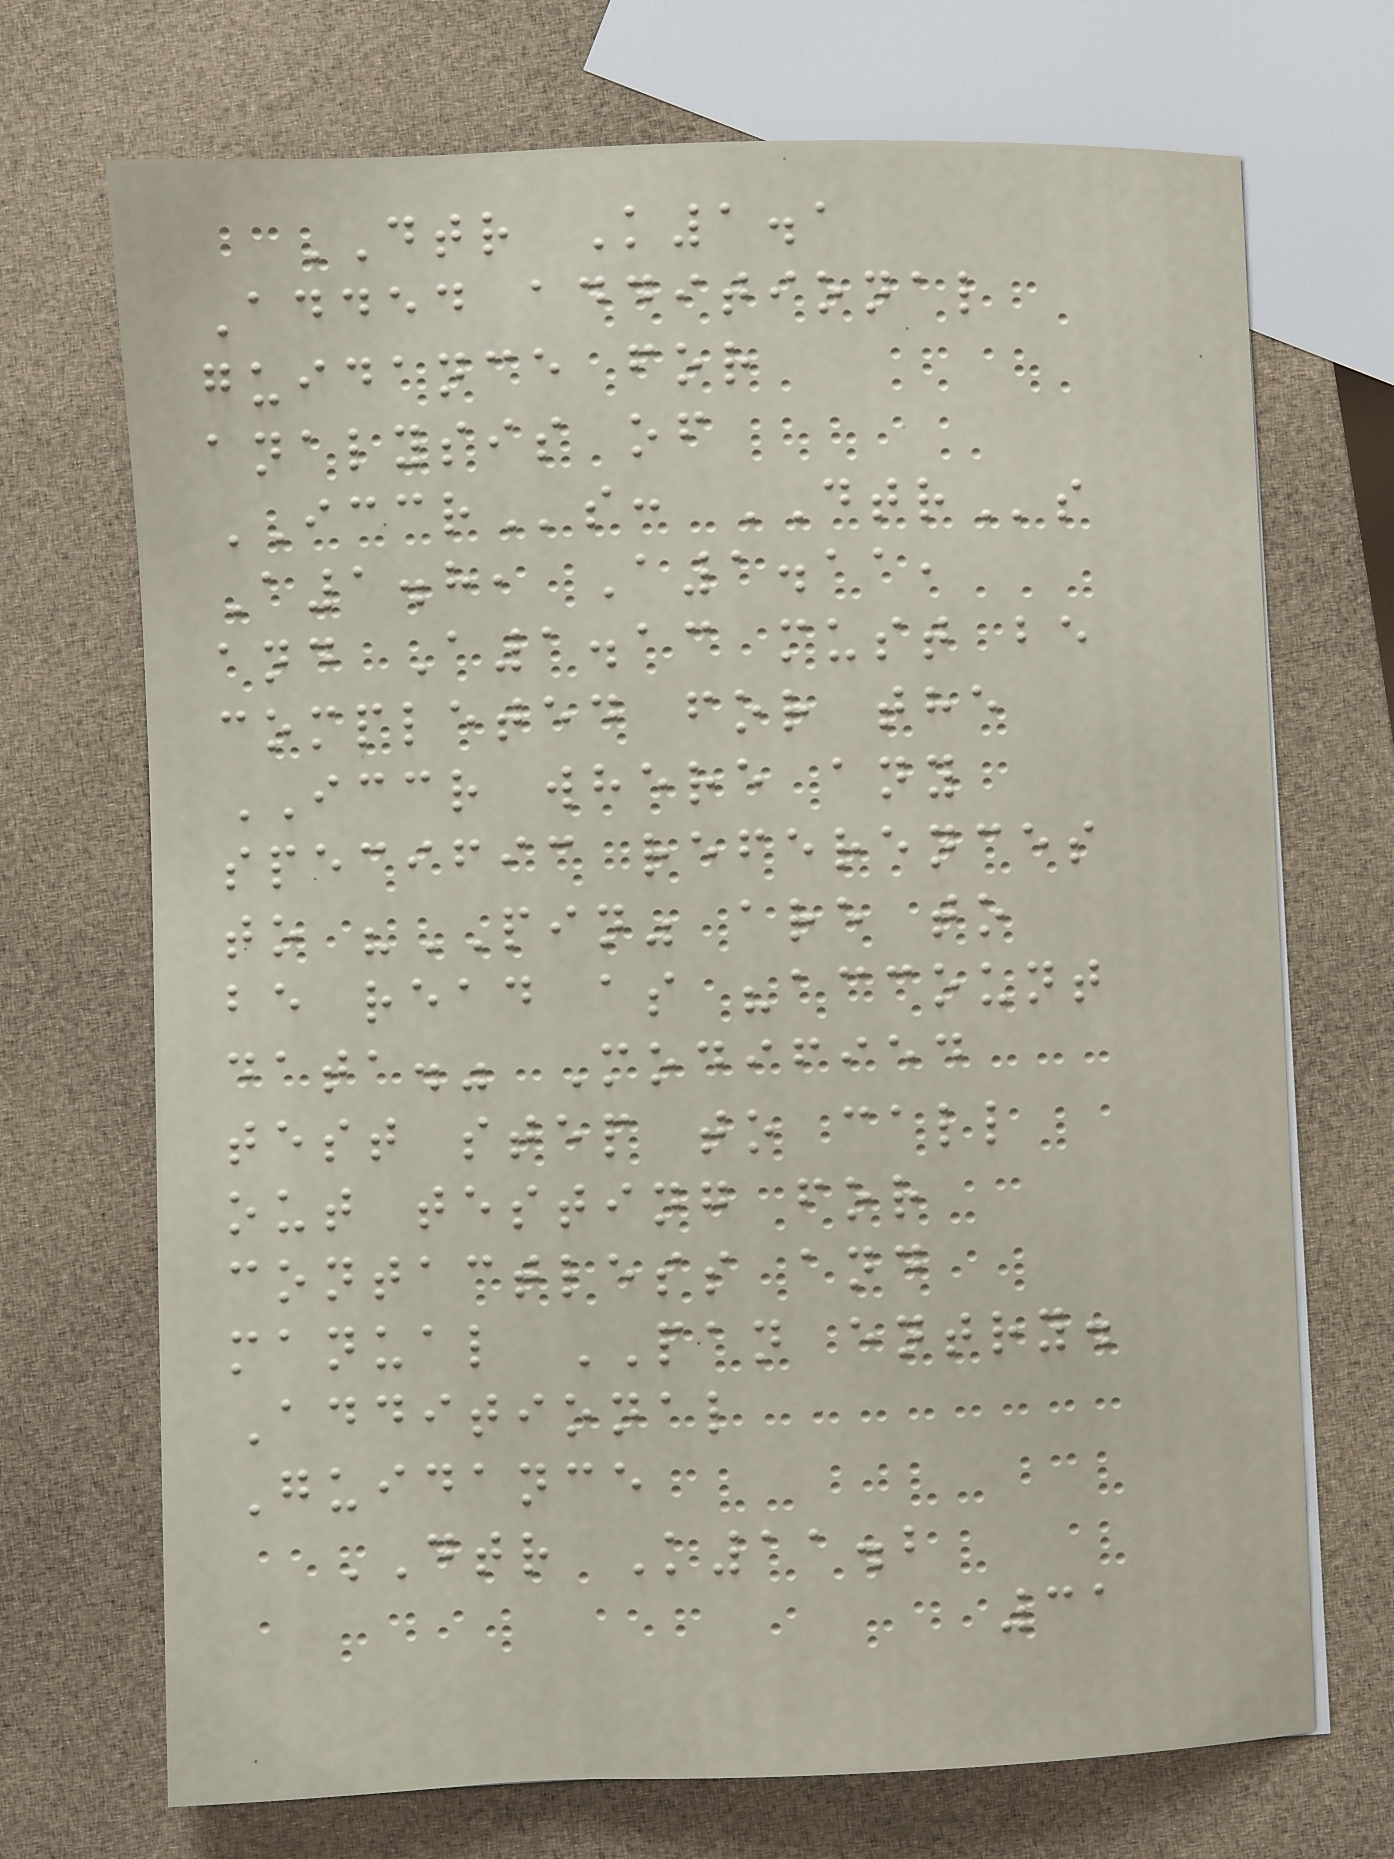DTR K1.1
Added additional
guidance for
analysis of
ICCRs: DTRs
A1.8, A1.11,
and A1.13 must be
completed for the
ICCR where any
specific references
to "PIN" are to
be read as "account
data." Modified
test step to call
out testing for
contactless and
manual PAN entry.
Additional
Guidance
DTR K11.2
31
